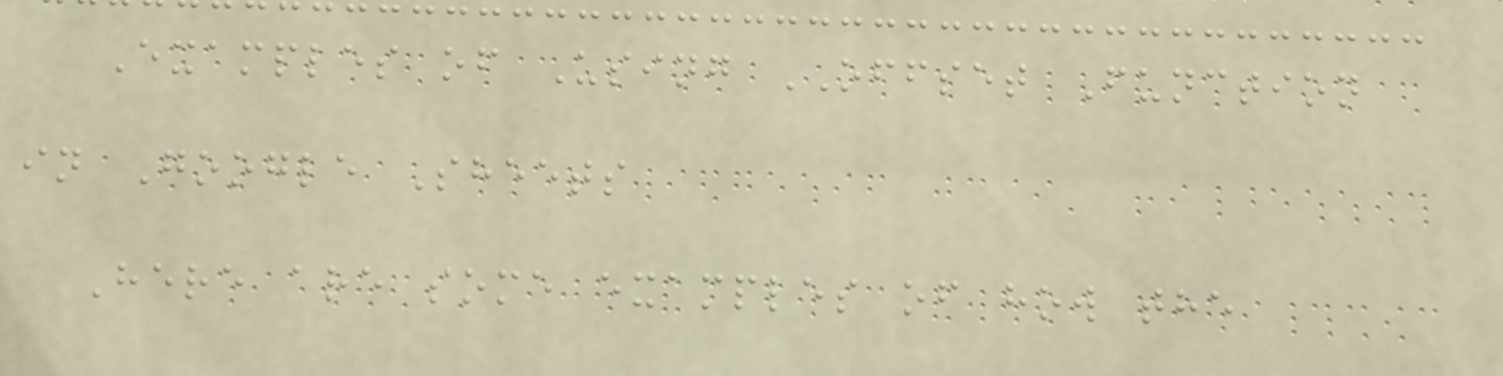Examples of Using OFFSET Function
in Google Sheets
Here are some examples of how the
